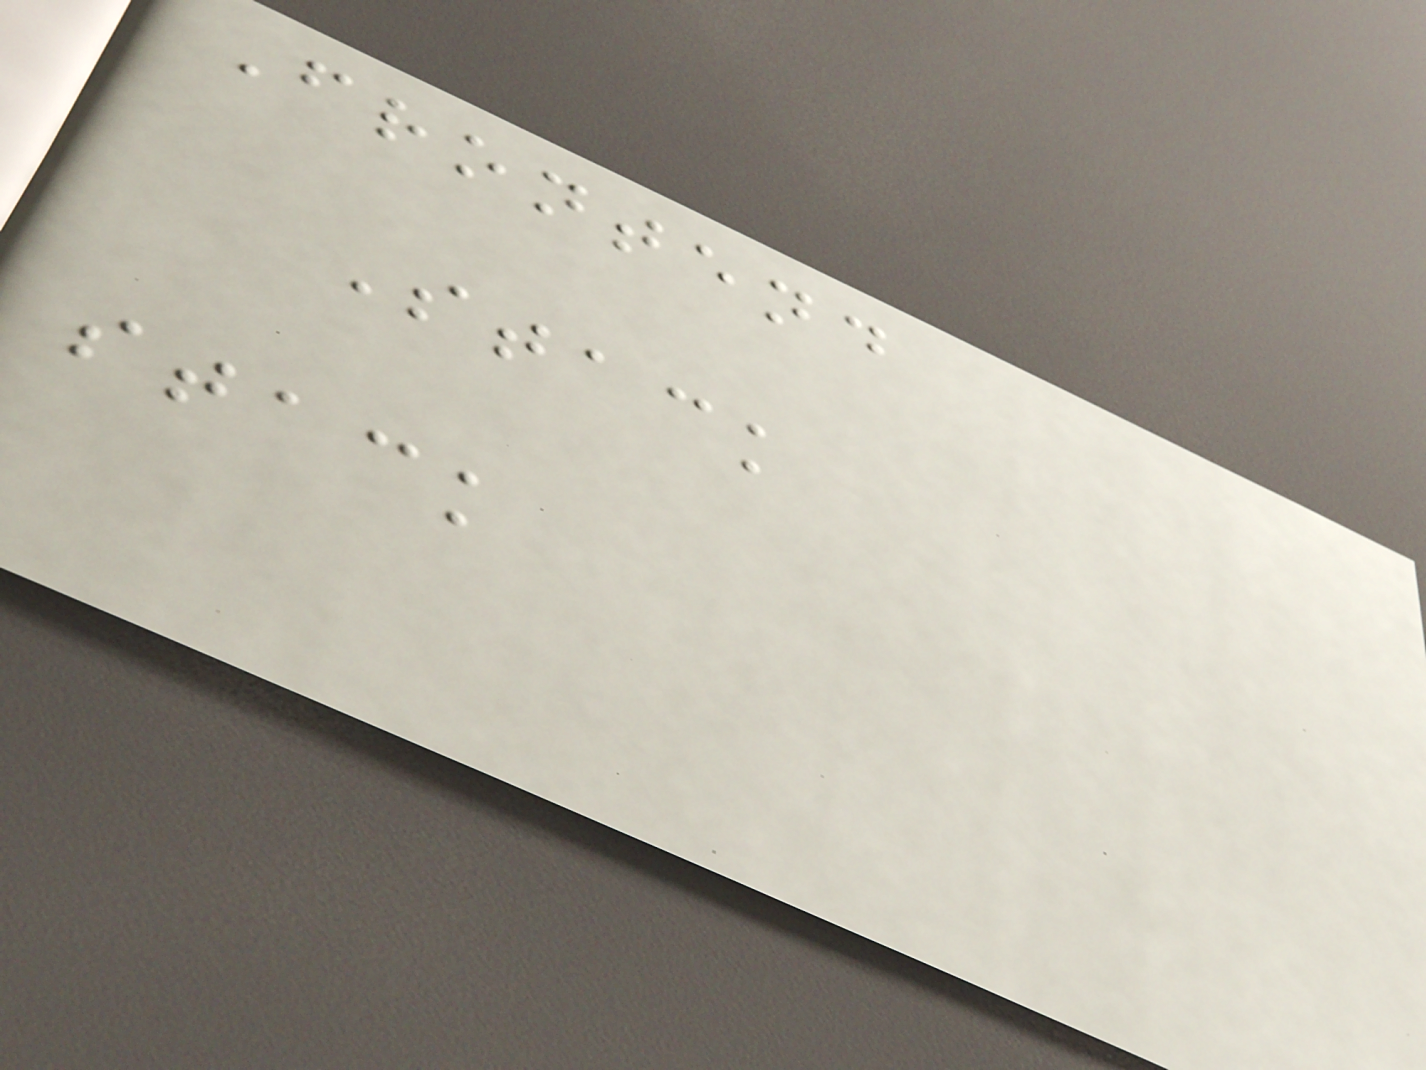Frontend
Stack
stack
